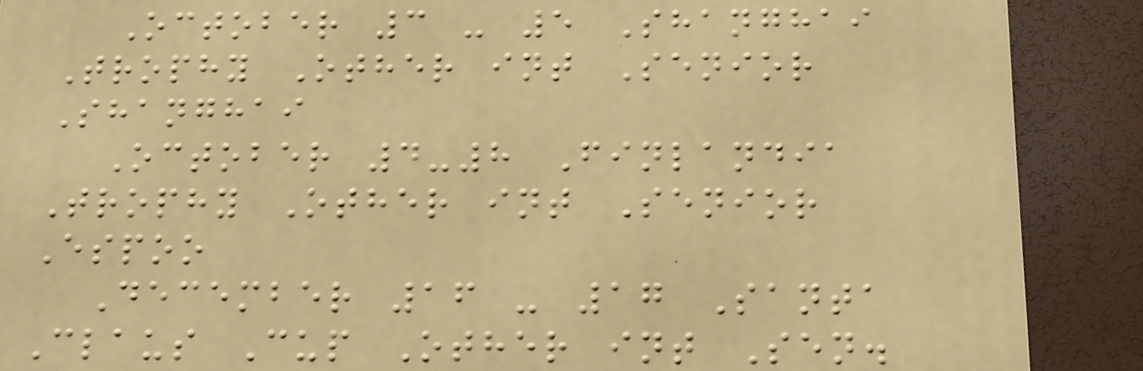October 3 - 5 Shanghai
Trophy Other int Senior
Shanghai
October 4-8 Finlandia
Trophy Other int Senior
Espoo
December 16 - 17 Santa
Claus Cup Other int Sen.
